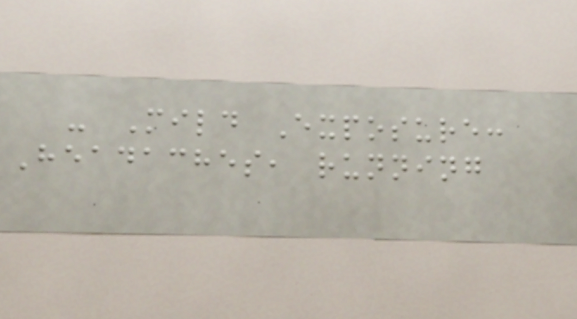- Mild Exposure:
Headaches, running
